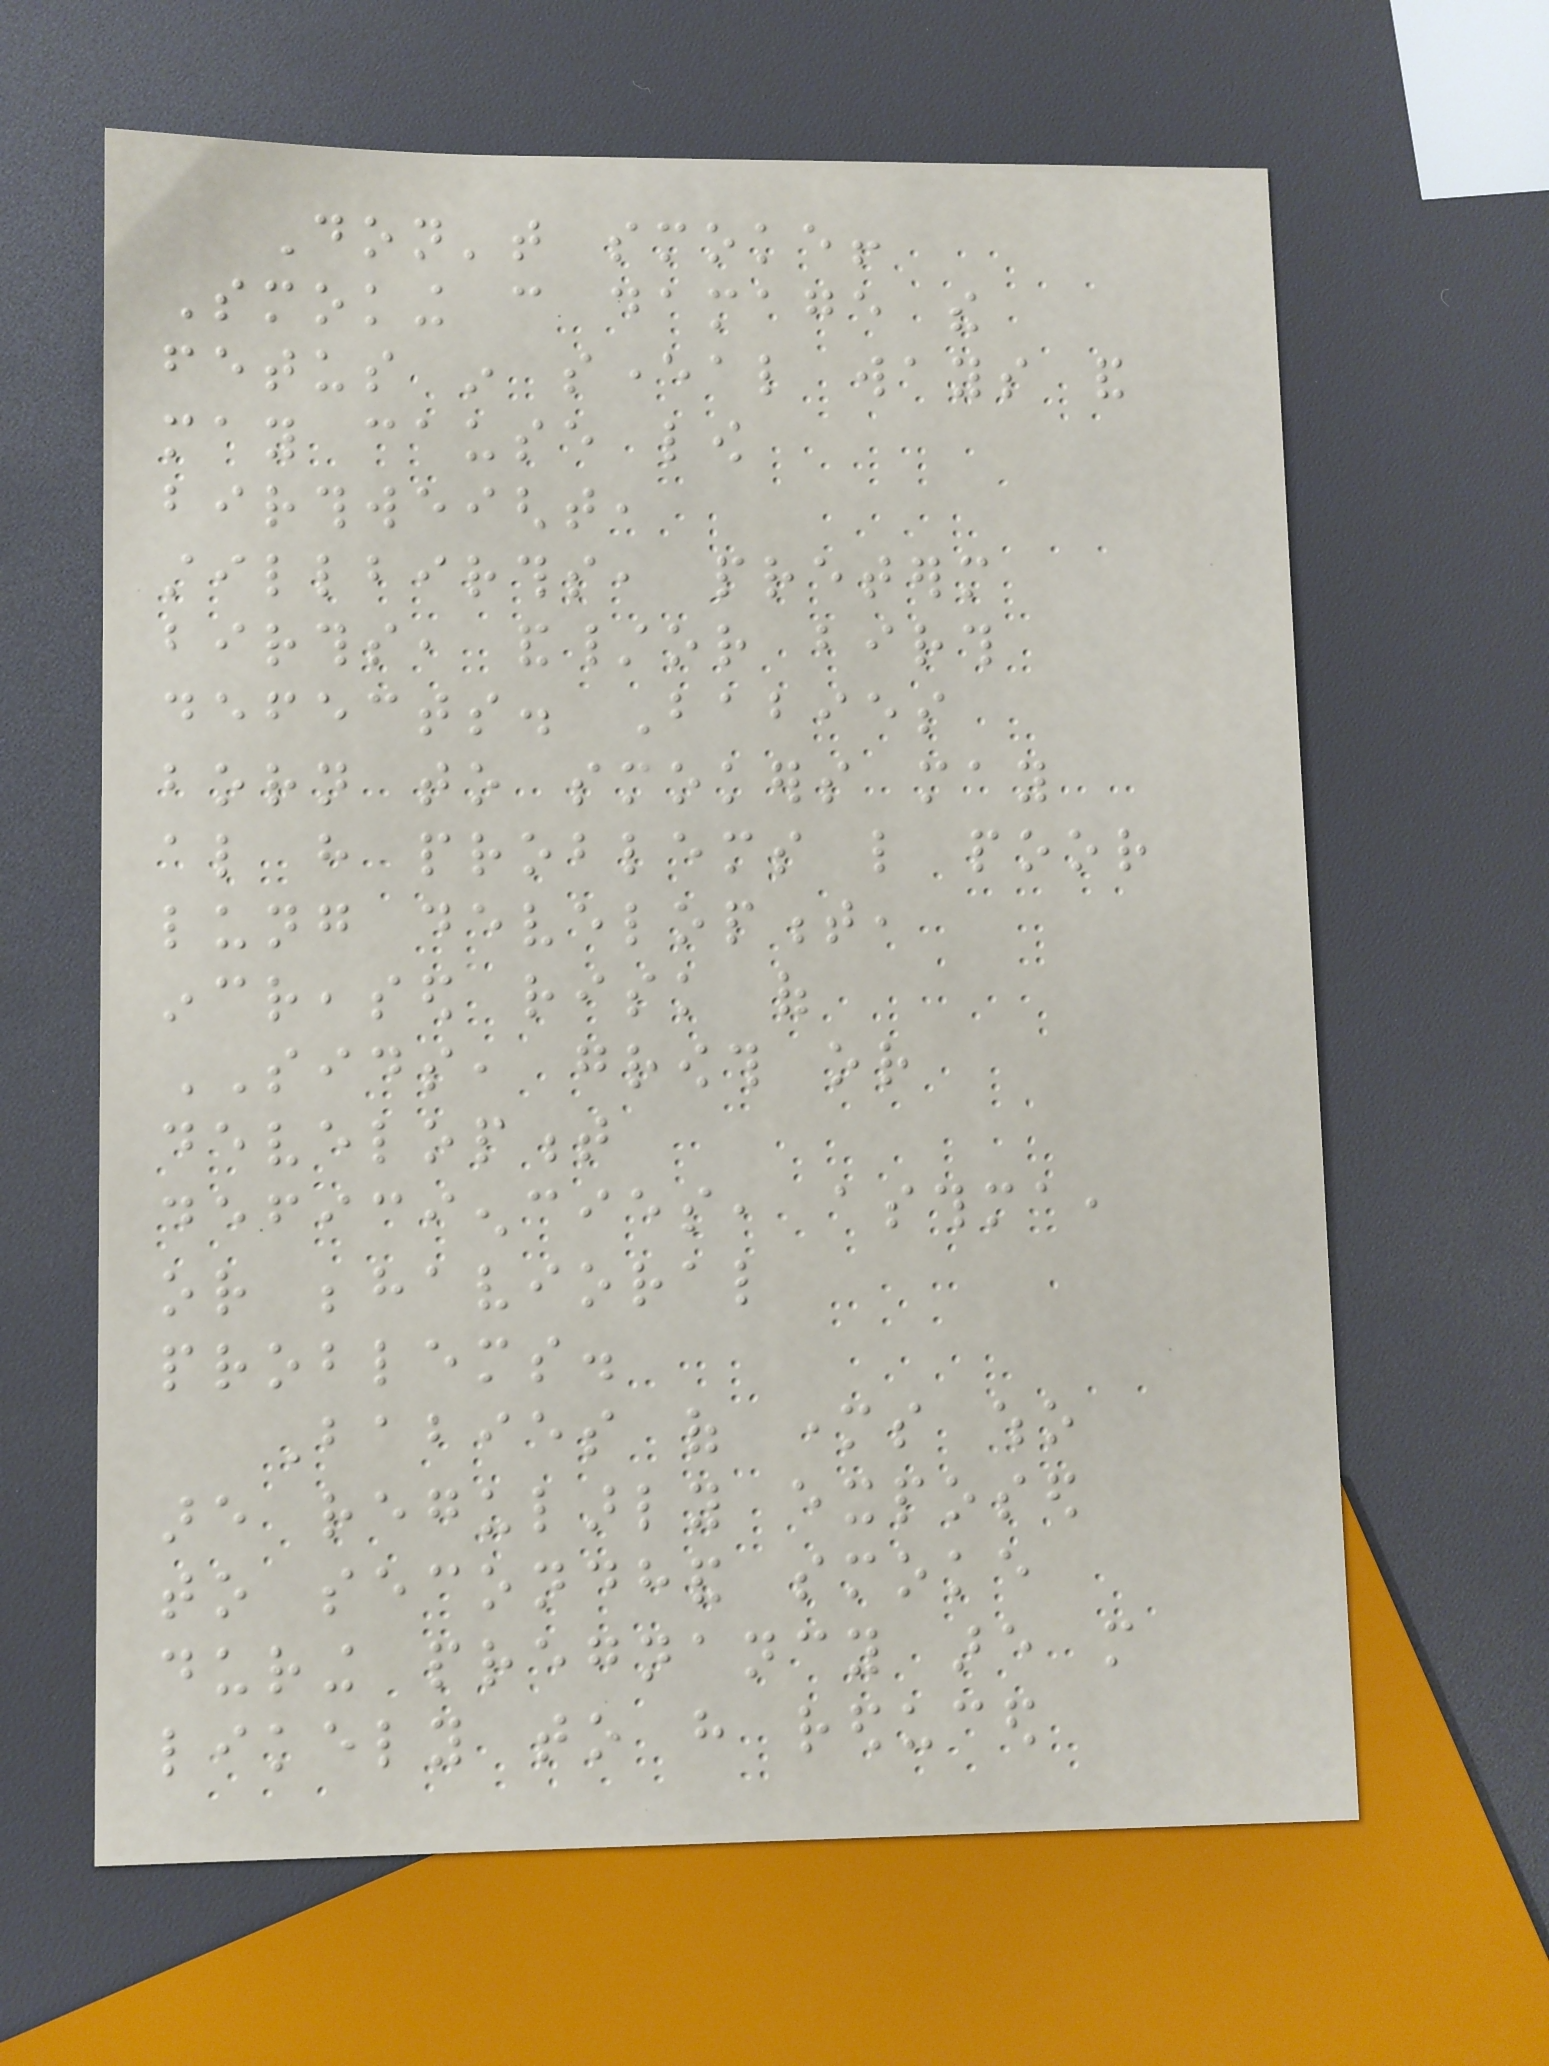Don't smoke!
Smoking can damage the
fetus in several ways and
may cause low
birthweight,
stillbirths, preterm
births, and/or birth
defects. Babies
born to smokers may
also have problems like poor
lung development,
increased risk of
SIDS, growth or
development
deficiencies, asthma,
or behavioral
problems.
Babies of mothers who
are regularly exposed
to secondhand smoke
during pregnancy are more
likely to have reduced
